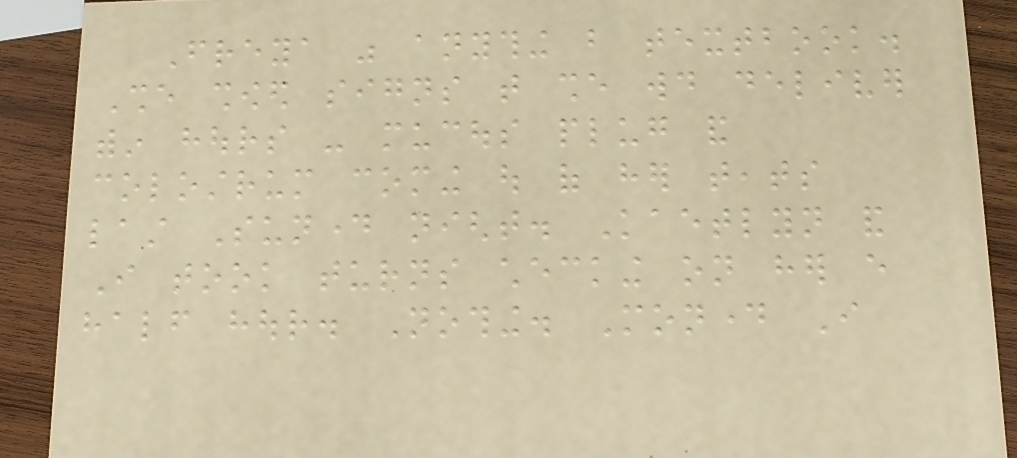Freya was anything but textbook.
She showed signs that she would deliver
within hours - mucous plug and
colostrum coming out of her teats
last Sunday night. Kaetlyn and
I took turns checking on her every
half hour. Nothing. Monday I
